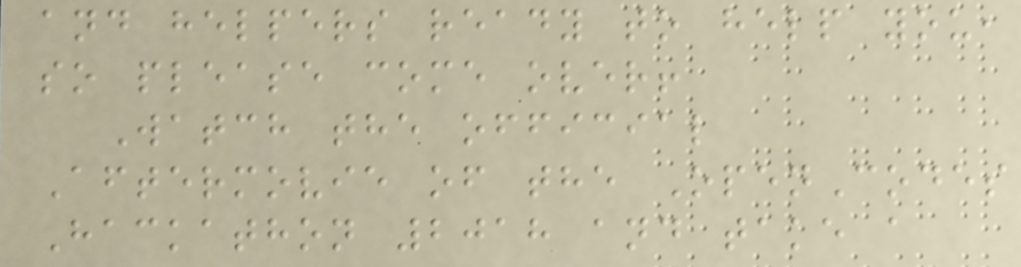and helpers ready to help you,
so please come over!
Watch the official
Aftermovie of the OpenCodes
Hackathon 2018 and take a
